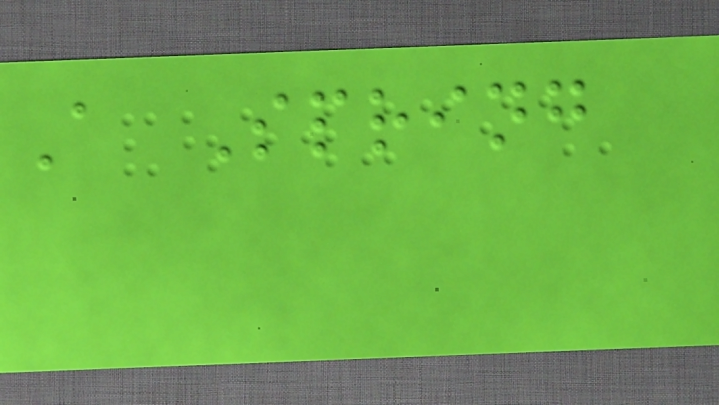A Spring
